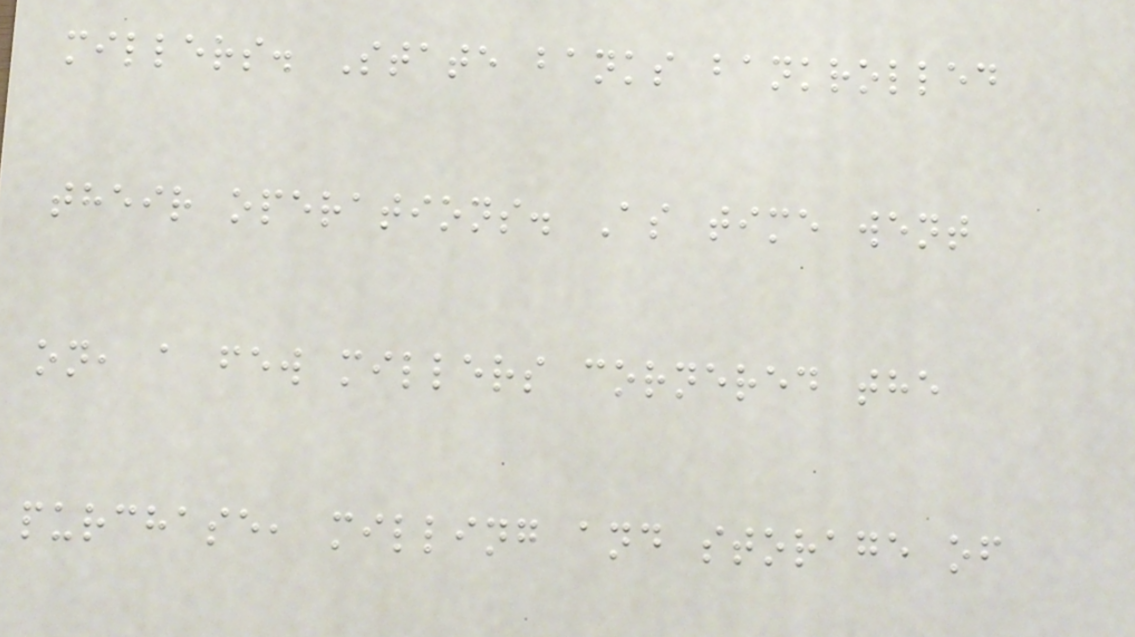millers. State banks bankrolled
their operations. As time went
on, a few millers cornered the
purchase, milling and storage of
